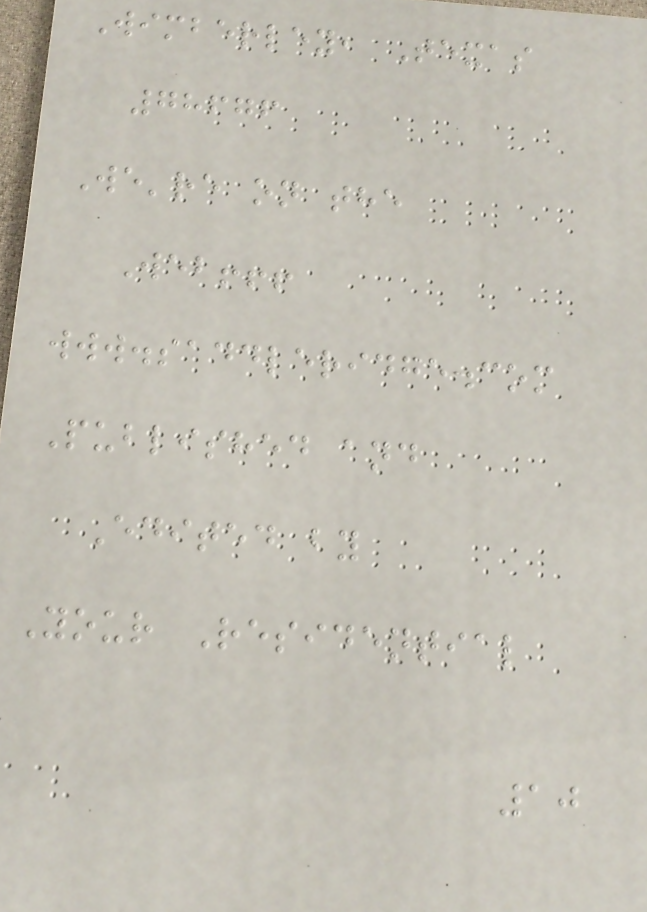Wimberley, Texas
78676
We're on the
Web!!!
www.saddleridge.com
Published and
Edited by
Your Residential
10
